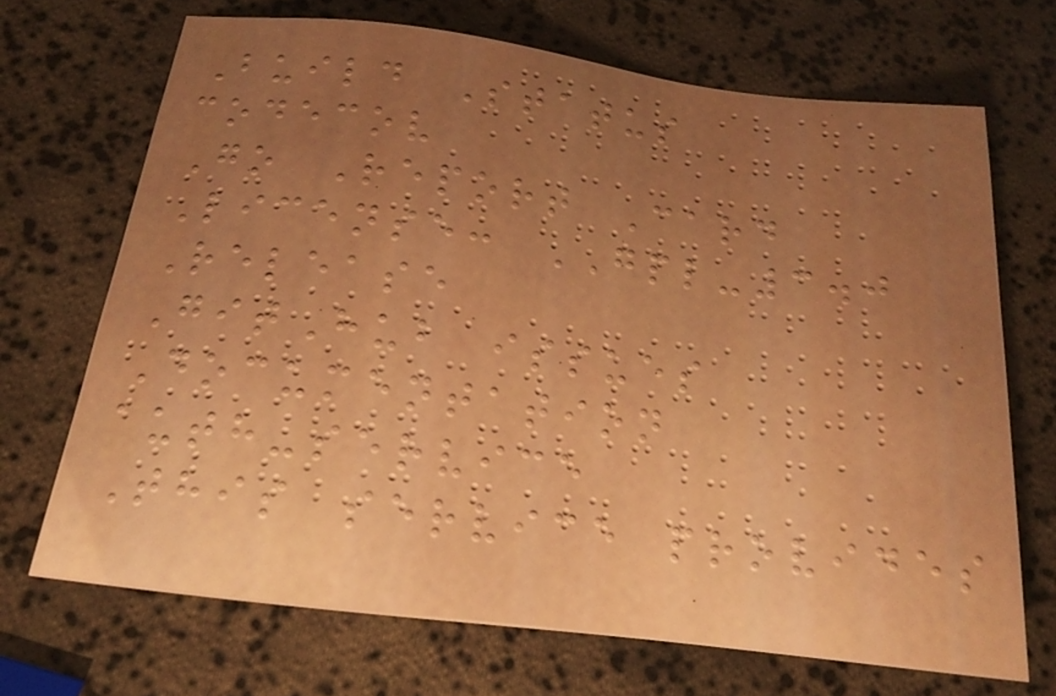Build Status
codecov
Go Report Card
License: GPL-3.0
Release
GitHub issues
Documentation
auth-service
This service provides
